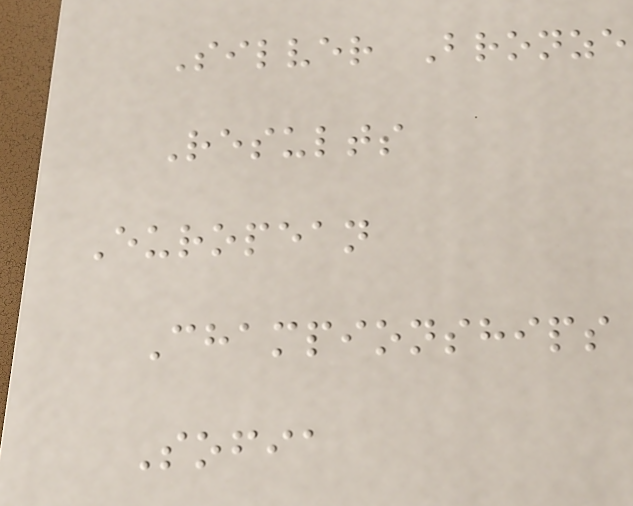Silver Bronze
Results
European
Championships
Sofia
